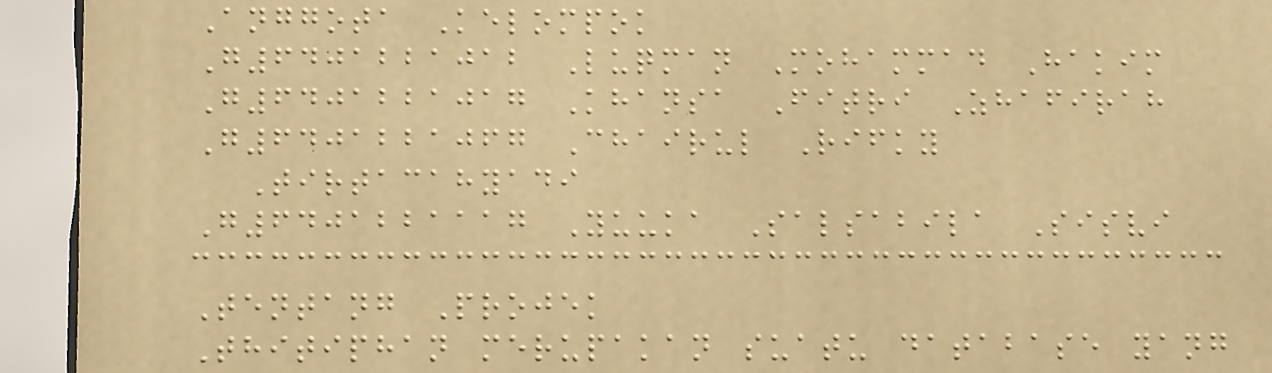Anggota Kelompok
G6401221012 Luqman Mohammad Hakim
G6401221017 Khansa Fitri Zhafirah
G6401221067 Chairul Rifky
Tirtacahyadi
G6401221117 Yuuka Salsabila Sisvi
Tentang Projek
Thitiphan merupakan suatu database yang
